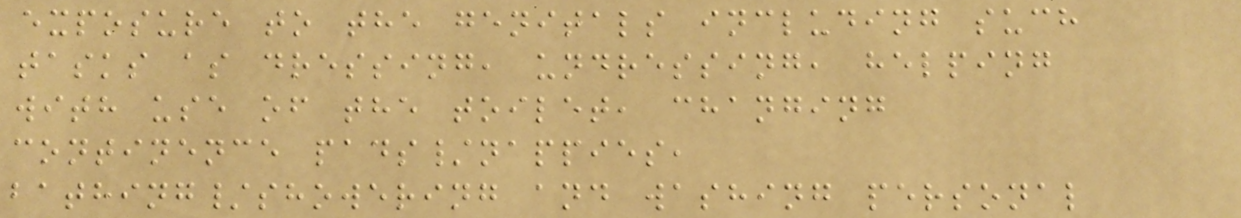exposure to the genitals including such
tasks as dressing, undressing, helping
with use of the toilet, changing
continence pads/nappies,
bathing/showering and washing personal
